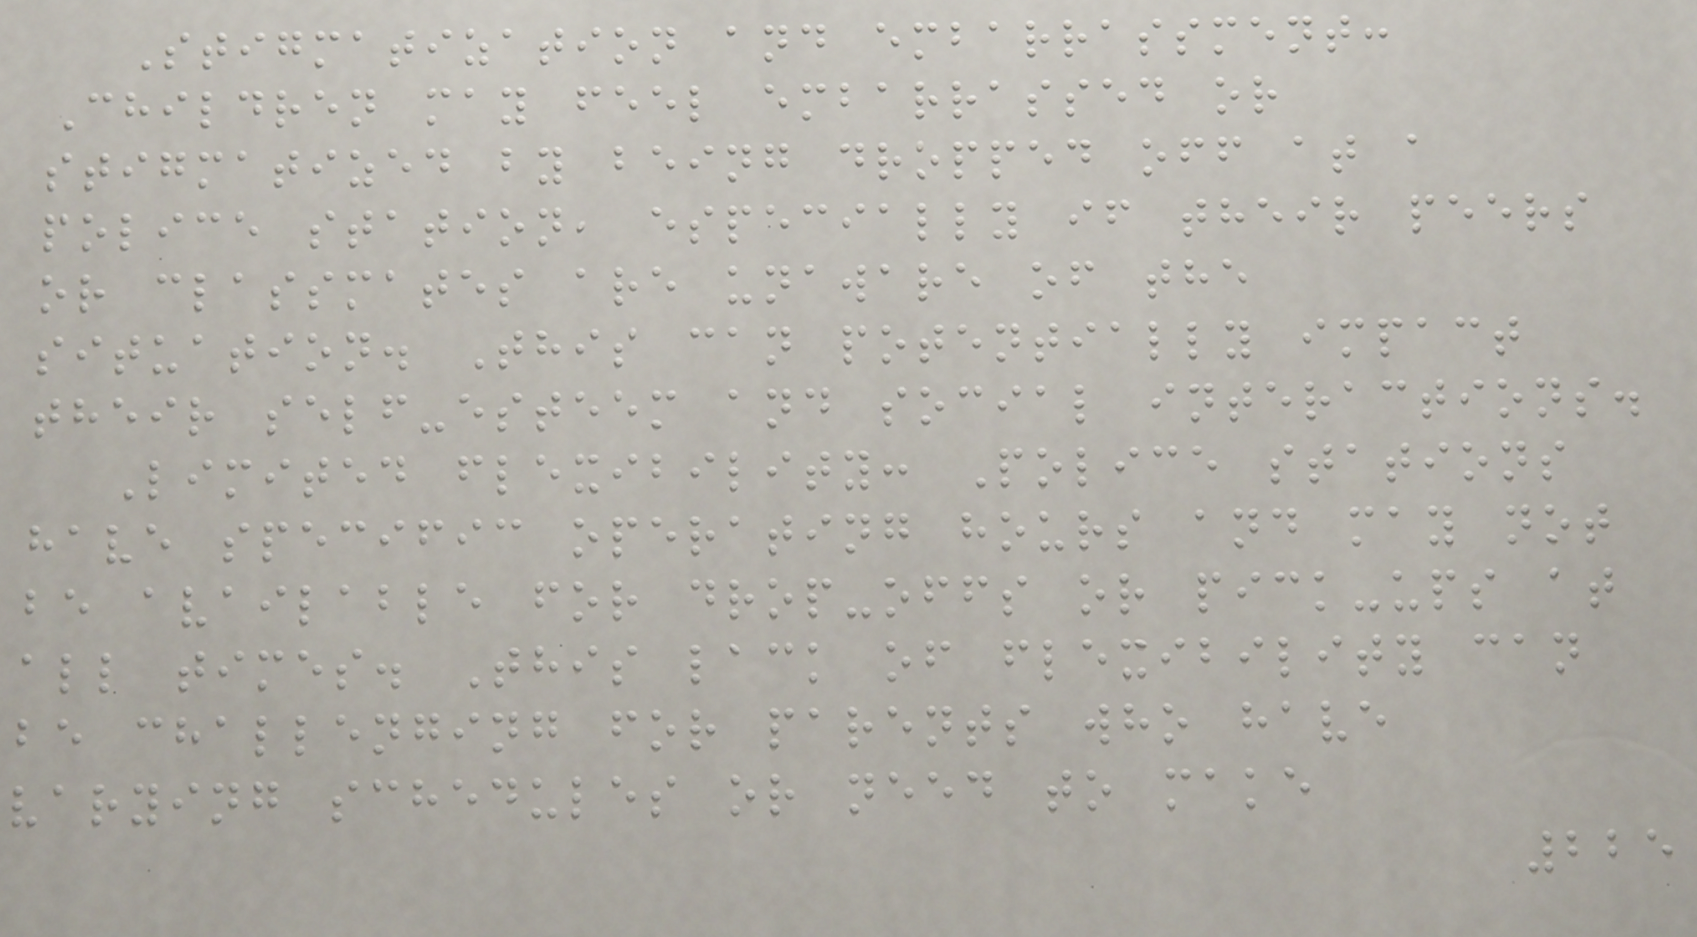Stigmatization and embarrassment:
Children may feel embarrassed or
stigmatized by being dropped off at a
police station, especially if their peers
or classmates are unaware of the
situation. This can potentially impact
their self-esteem and social interactions.
Limited flexibility: Police stations
have specific operating hours and may not
be available for drop-offs or pick-ups at
all times. This lack of flexibility can
be challenging for parents who have
varying schedules or need to make
225
